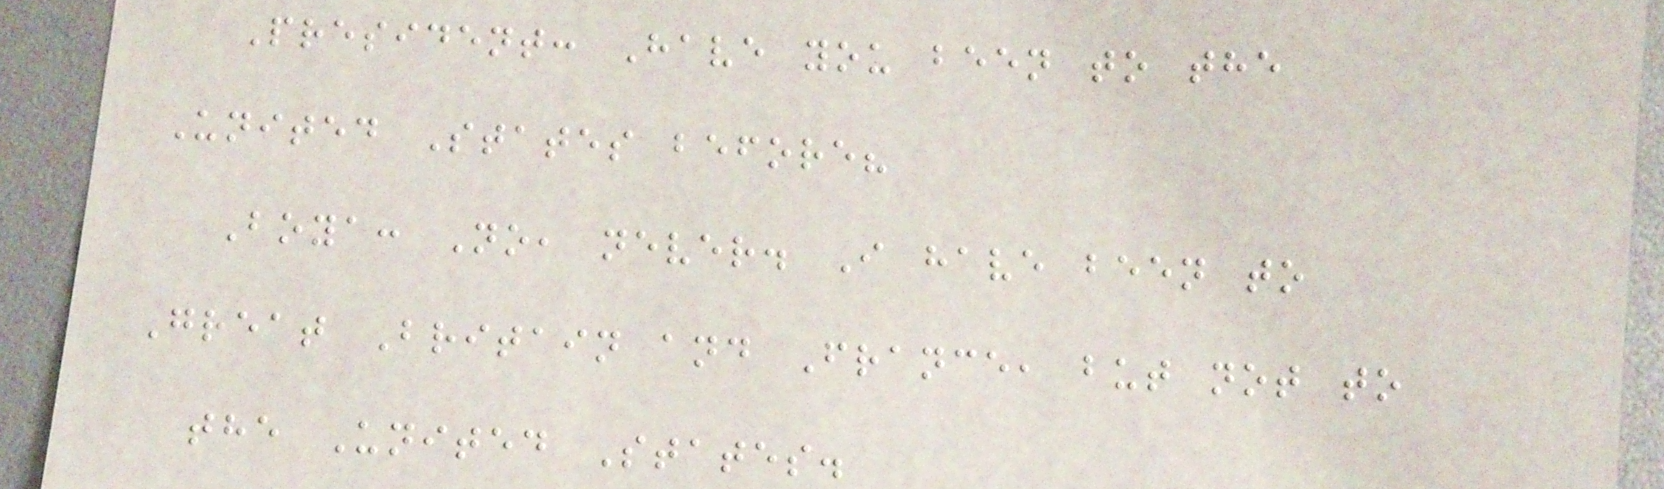President: Have you been to the
United States before?
Boya: No, never. I have been to
Great Britain and France, but not to
the United States.
